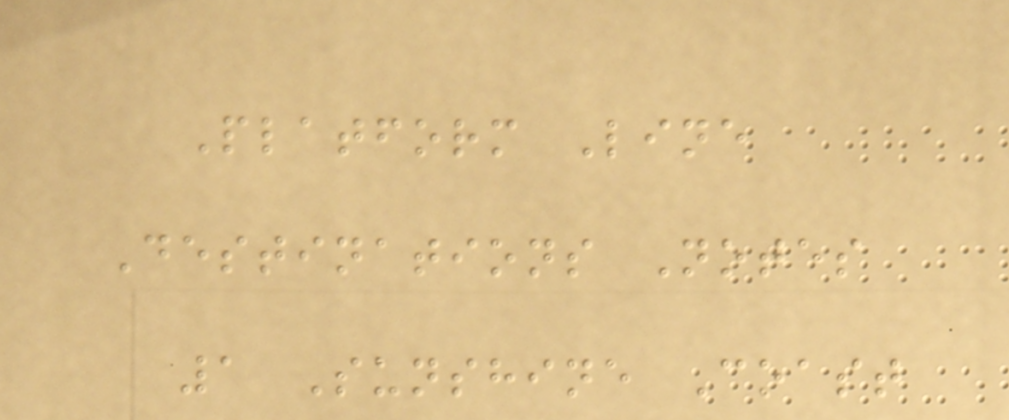Platform Line
Destinations Notes
1 Sunshine Coast
